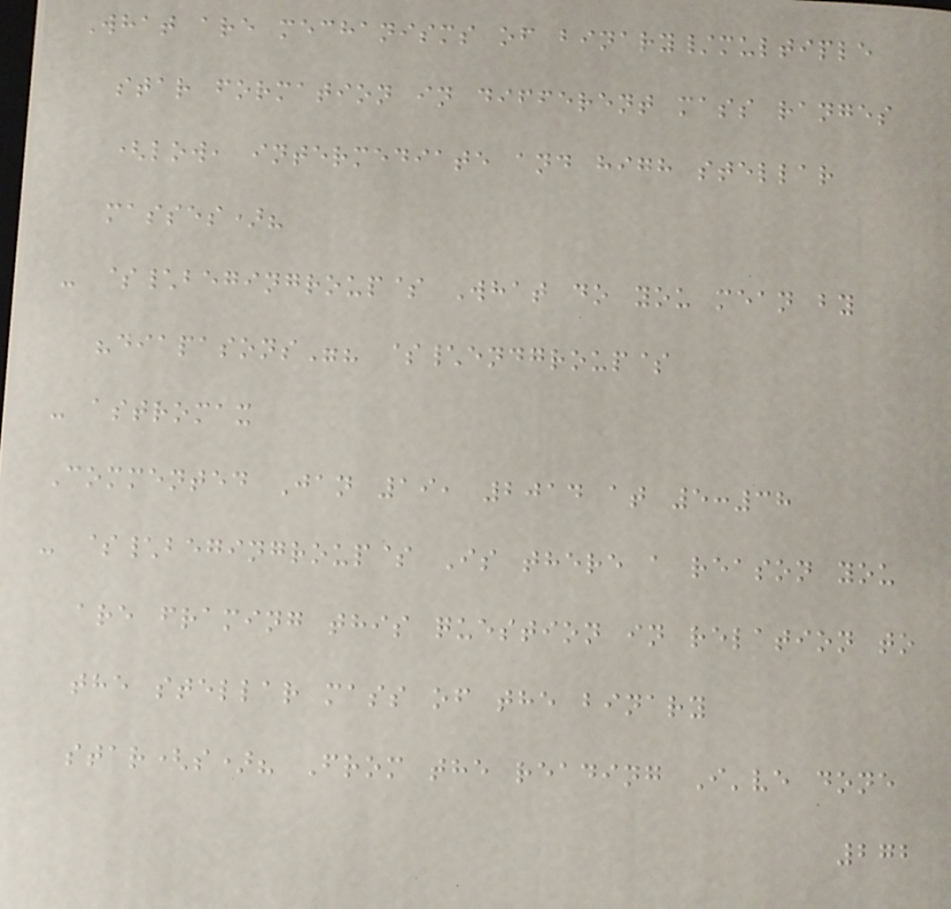What are mechanisms of binary/multiple
star formation in different mass ranges
(low, intermediate and high stellar
masses)?
- $\begingroup$ What do you mean by
"diapasons"? $\endgroup$
- astromax
Commented Jan 19, 2014 at 5:38
- $\begingroup$ Is there a reason you
are framing this question in relation to
the stellar mass of the binary
star(s)? From the reading I've done
272
